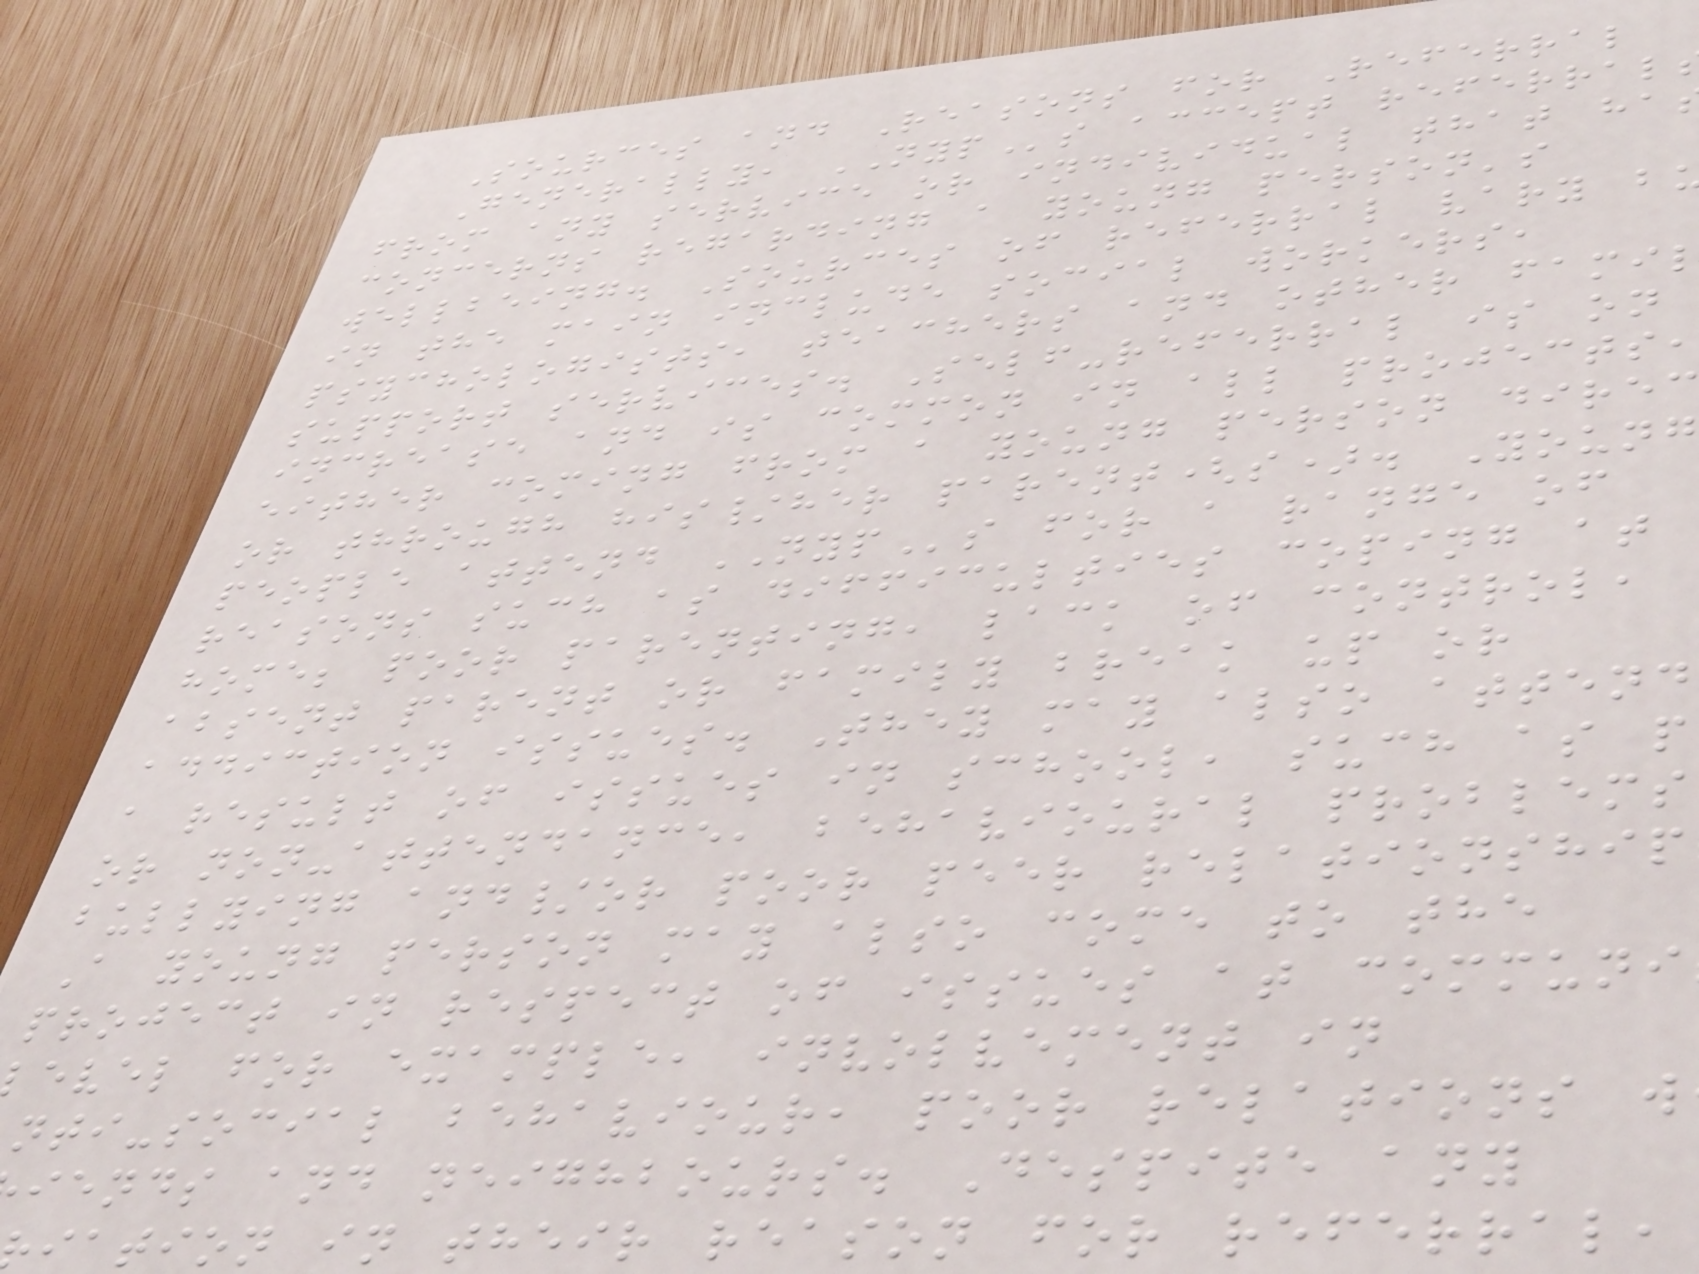Sources and Reasons for Referral
Generally, NYPs accept referral
from any service or individual that ha
concerns regarding a young person's
wellbeing. Sources of referral vary b
in the main include social workers,
psychologists, teachers and other fami
support services. Self-referral is on
increase and is common in all projects,
either coming from a young person direc
or through his/her parent(s). Young
people attend NYPs for a range of
reasons such as difficulties coping at
home; poor parenting, lack of control,
absent parent or family break up or
addiction issues. They may also attend
a result of issues in school, such as p
or non-attendance, behavioural problems
bullying and/or poor peer relationship
A young person may also come to the
project in respect of issues at communi
evel for example, involvement in
nti-social behaviour, poor relations w
iends and neighbours. Despite any
iation in their reason for referral,
